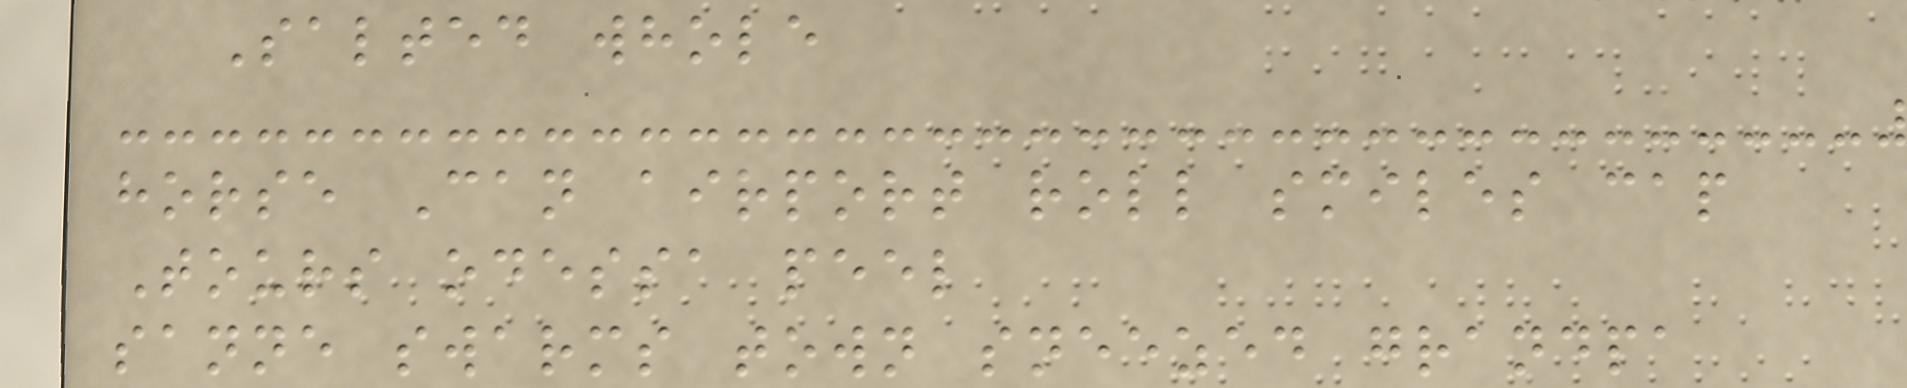Salted whole
horse Can airport roll smiles cap
Tours odessa peel
sanne swarms town sneezed grandpa
